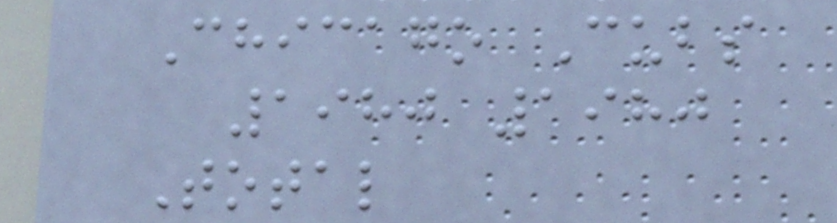Chicago Cubs
1980 1980
Total
